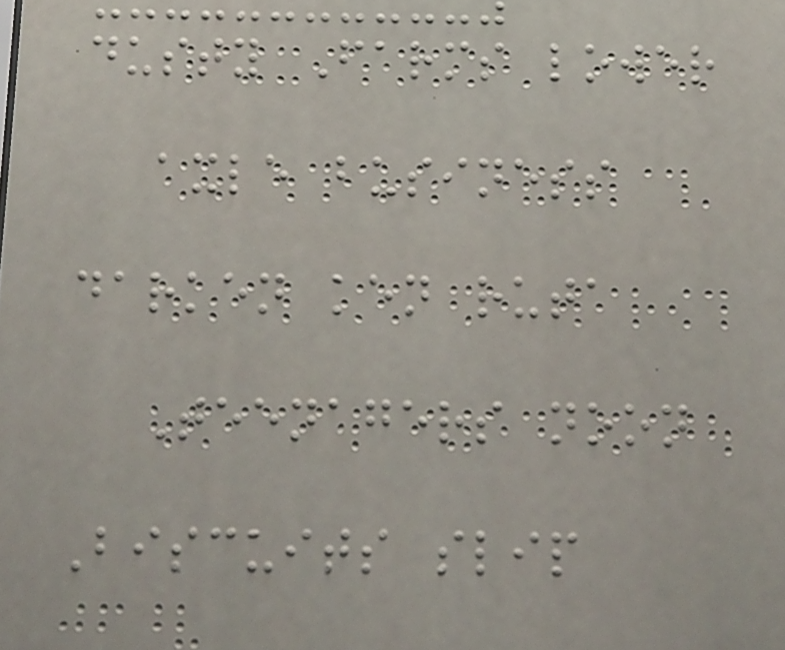dusty Farms lower
axle business
darken ken ruta
Teenagers noon
Biscuits slip
